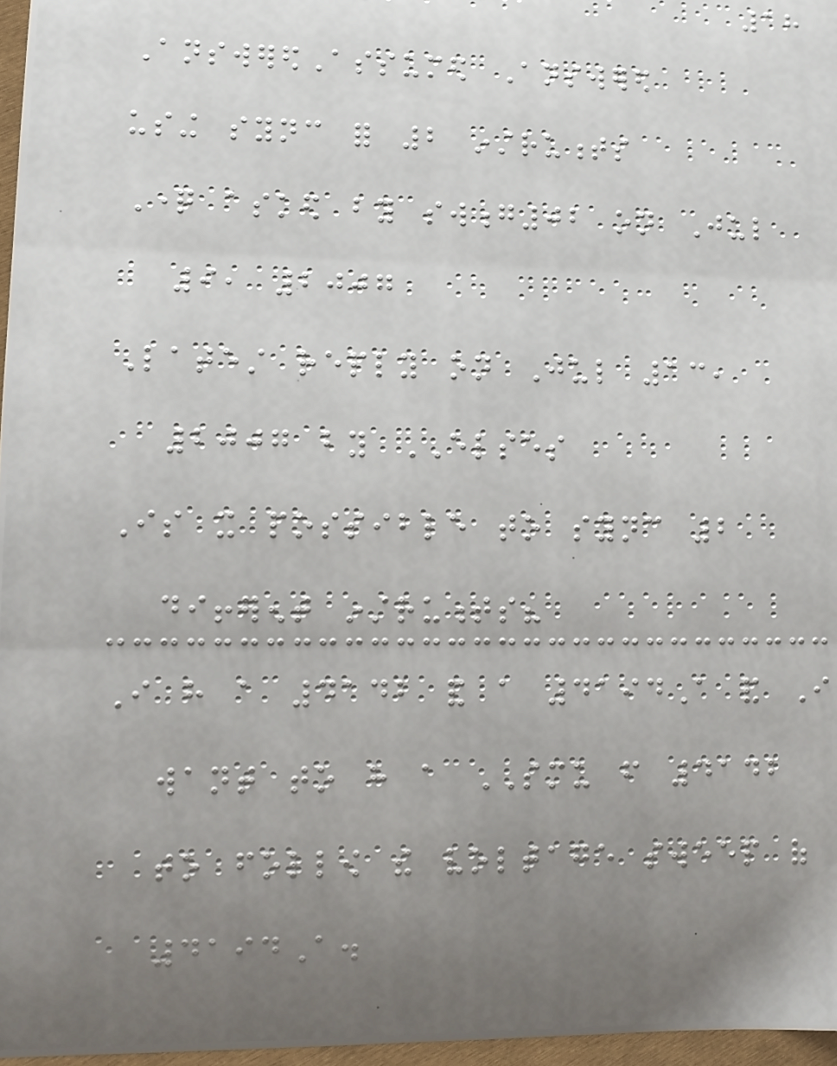18
AnsweredAssumed Answered
using sync for 2 instruments
Question asked by swong02 on Jul
9, 2007
Latest reply on Jul 13,
2007 by ELSES
Is it possible to sync 2
different instruments?
I have a 4142 and a 4194A and I
want to have a SMU from 4142
to follow the voltage sweep of
4194A.
